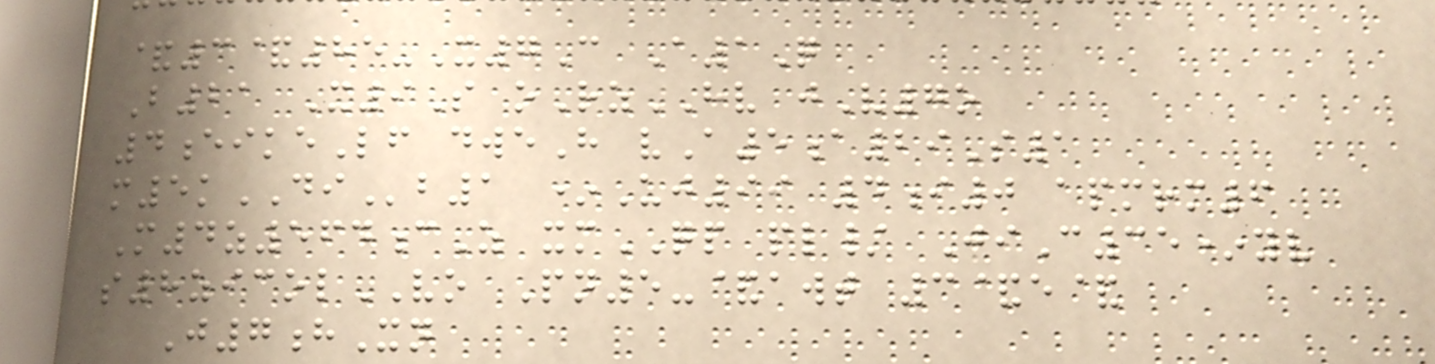&3&85-X7C A1Q
B21 X9S oRzHV jV7o
4eikeLf dweH vA5a29S1
m5kDIb1 *Uj99 4i0 apmrm6
M4z564cZ xmQP pl/ JiC35*yv
s8zicolVO Pn5-&awt 3&e&
J7hXn
